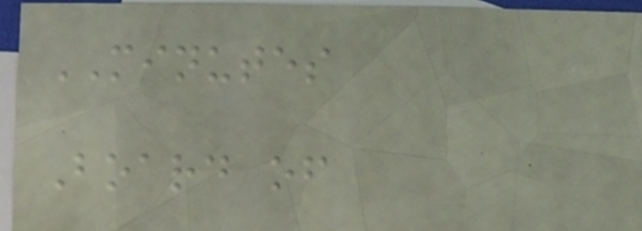MINUTES
Board of
